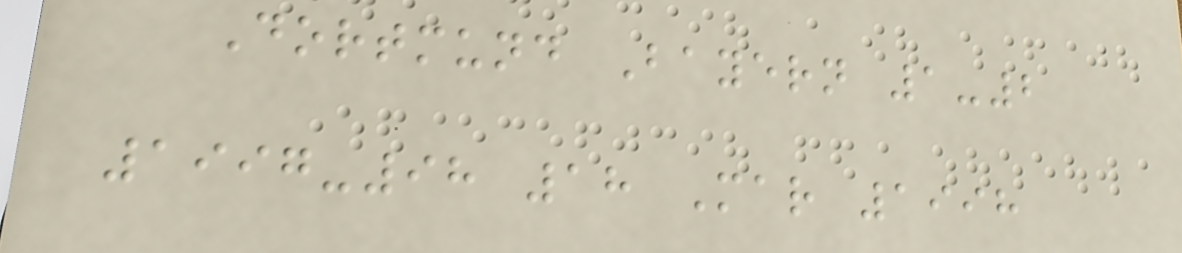Dortmund Bayern 1-2
1997-98 18 Mar 1998
